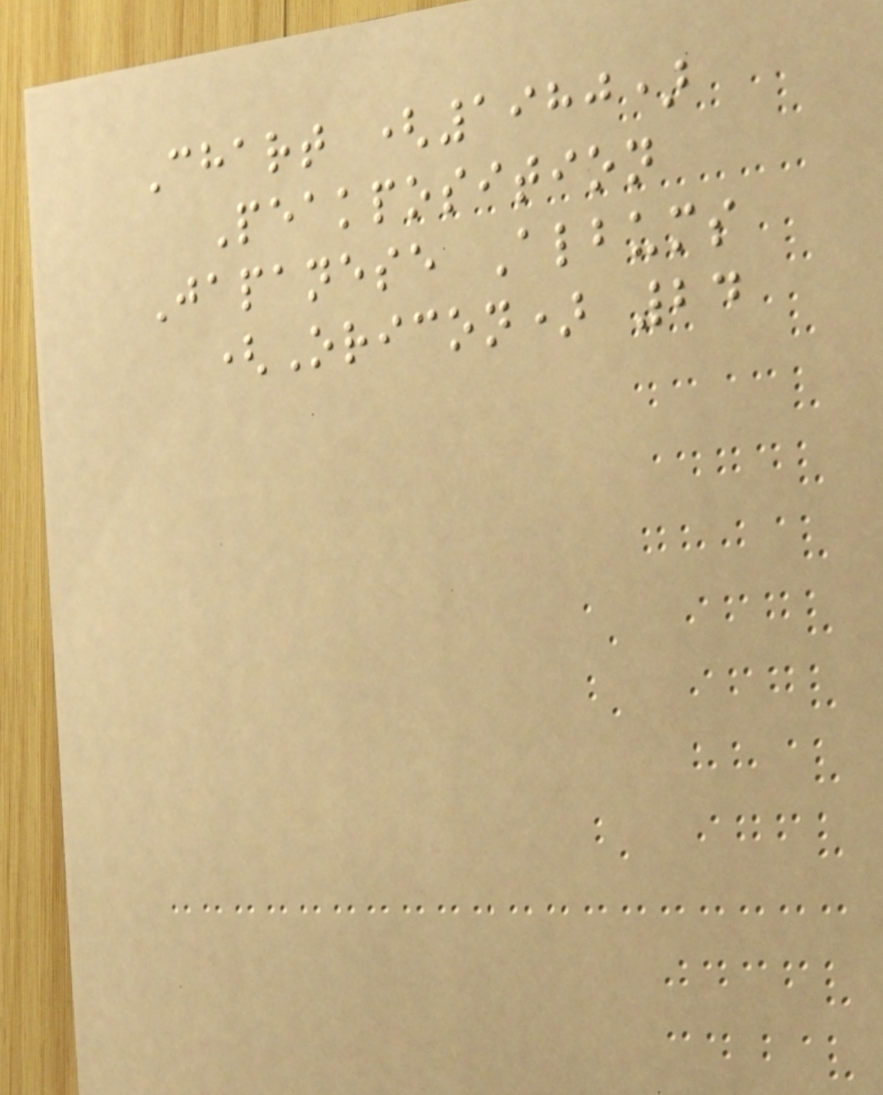Chart (1980)
Peakposition
Japanese Albums
(Oricon) 24
